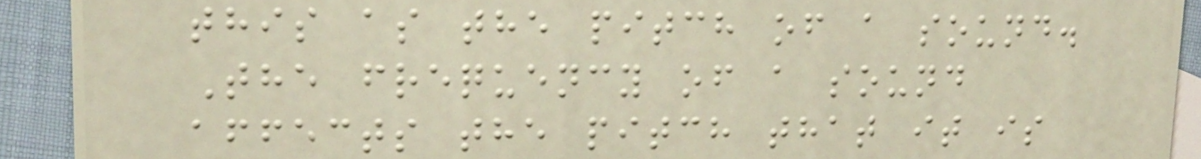this as the pitch of a sound.
The frequency of a sound
affects the pitch that it is
